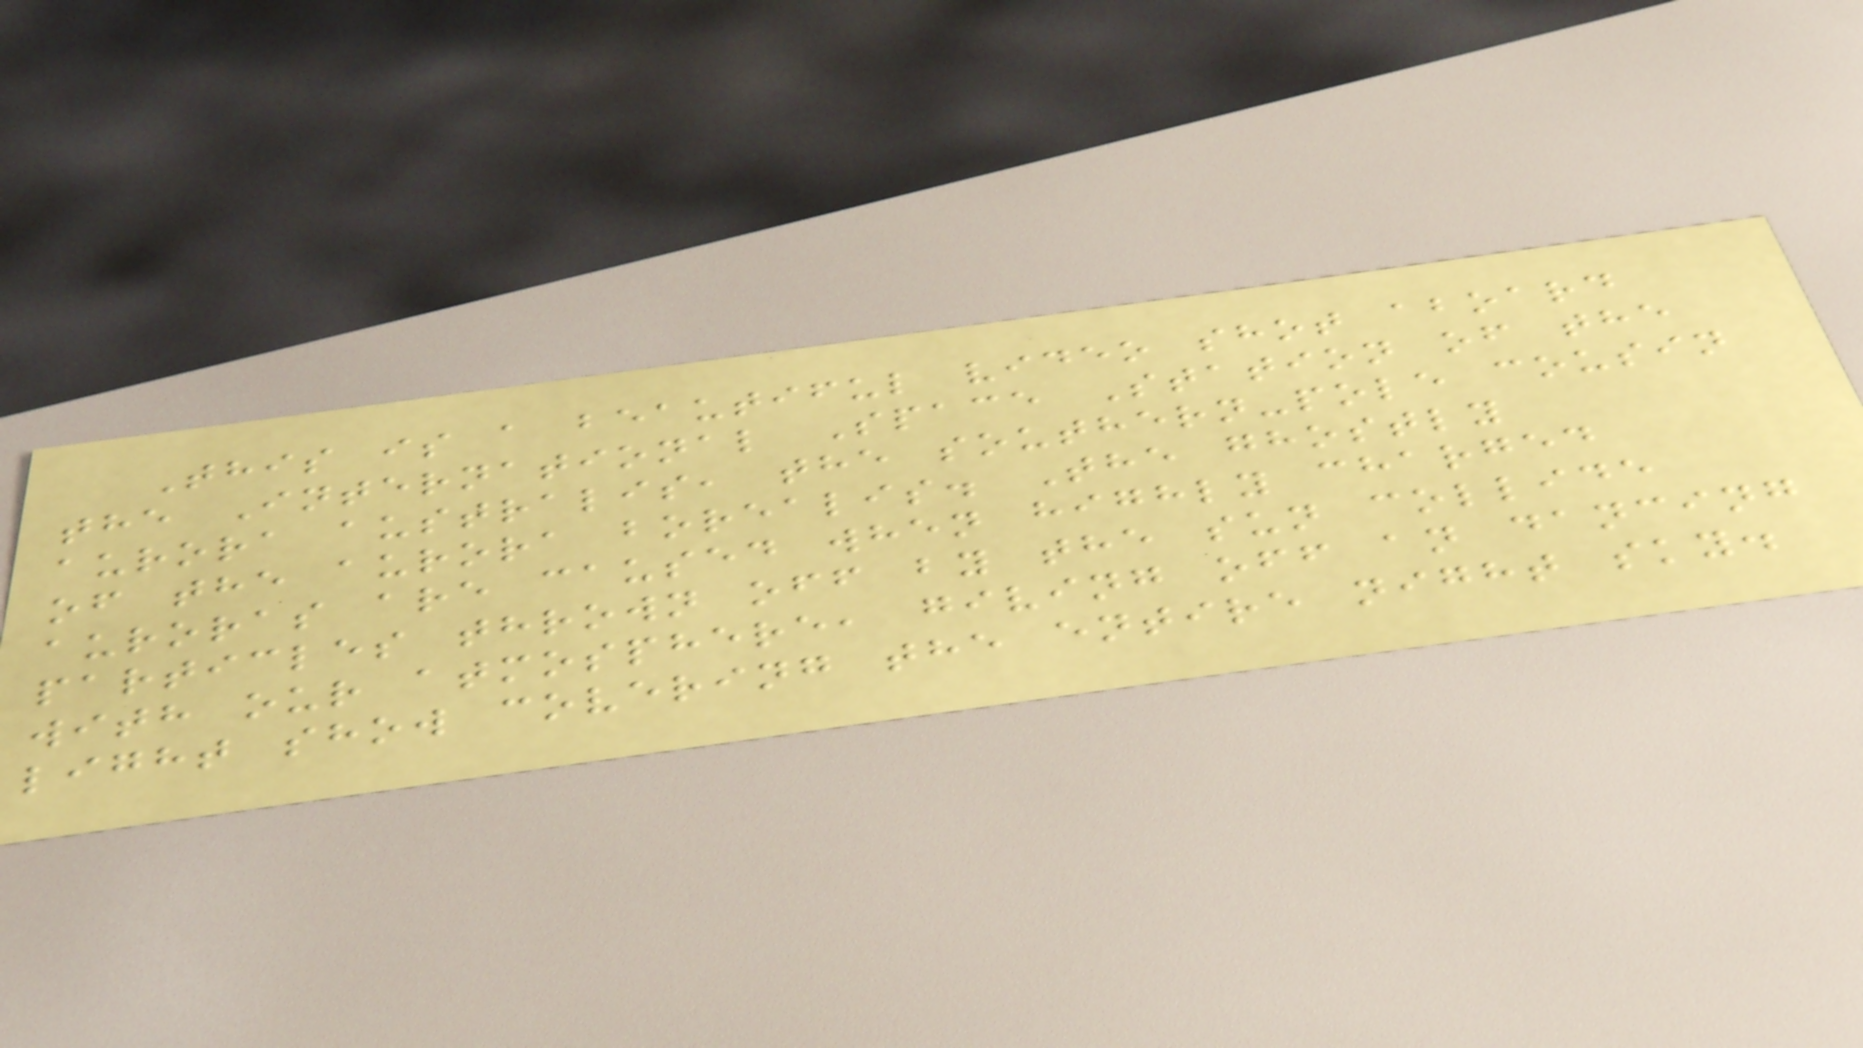This is a beautiful video shot aboard
the International Space Station of the
aurora australis, the southern-pole cousin
of the aurora borealis. The ghostly
auroras are caused when highly charged
particles thrown off by the sun collide
with our atmosphere, giving off an dancing
light show covering the entire night sky.
